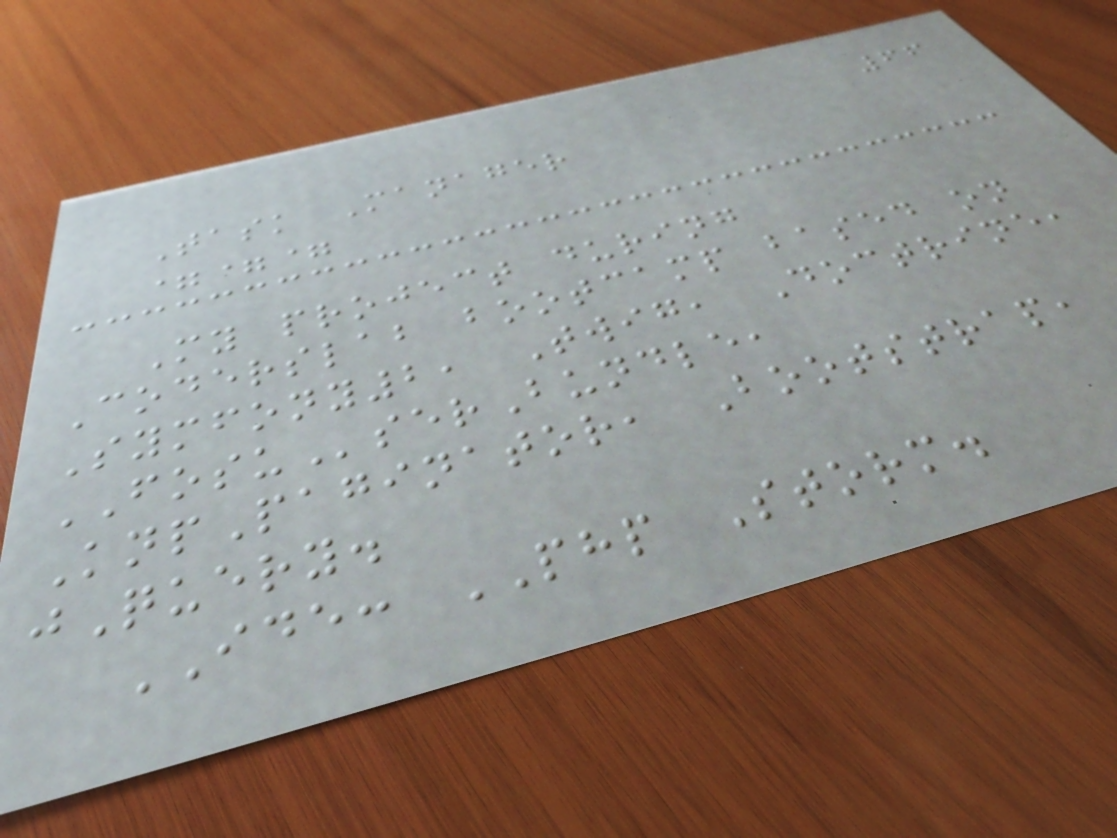66
Task Manager
===
My project during
Coderslab bootcamp based on
Symfony2, Twig, Doctrine,
FOSUserBundle,
KnpPaginator, Bootstrap,
jQuery.
IDE: PHP Storm.
